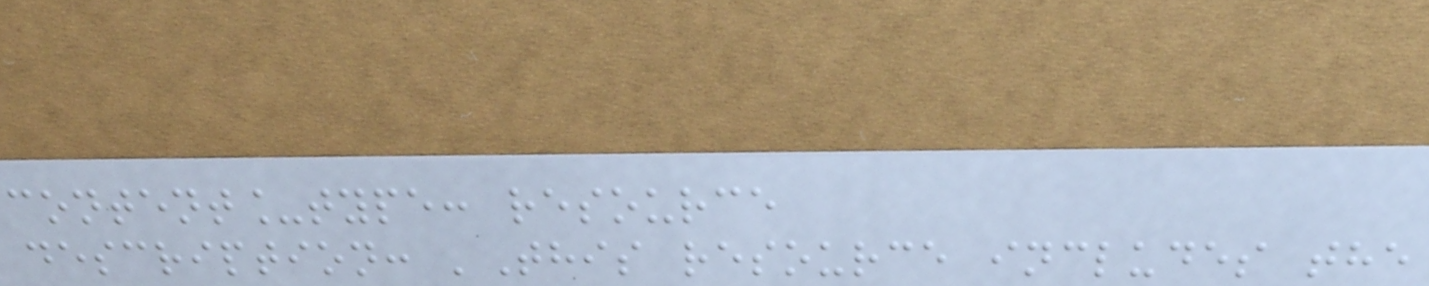content_type: resource
description: 'This resource includes the
